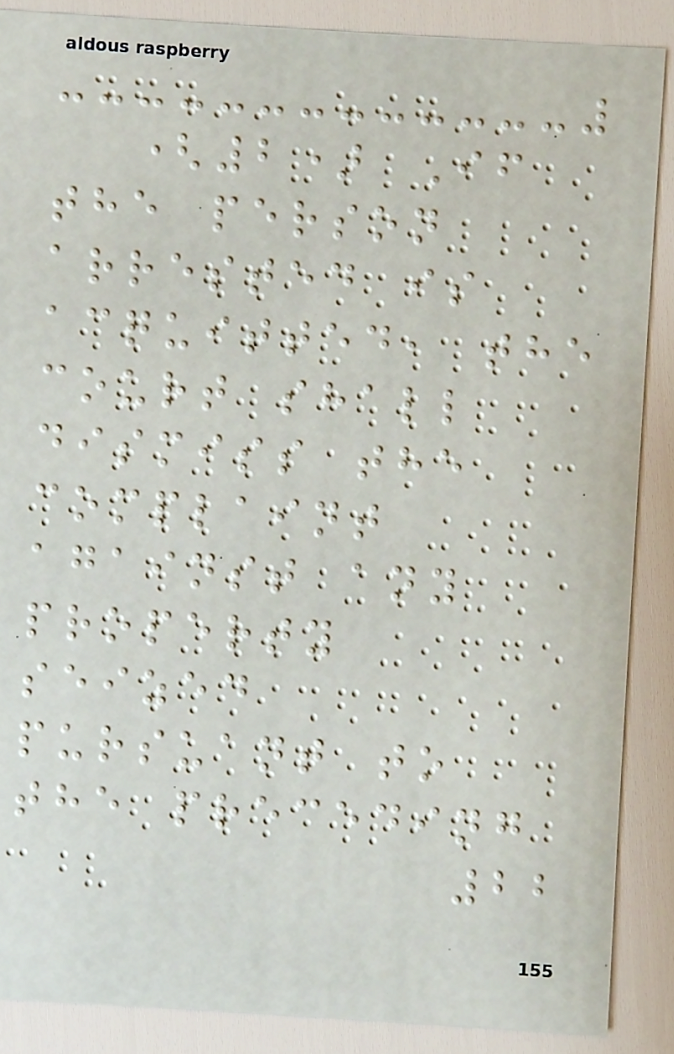(2) If
the person
arrested is
acquitted, the
court shall
dismiss the
complaint
against any
property
seized
pursuant to
the preceding
22
